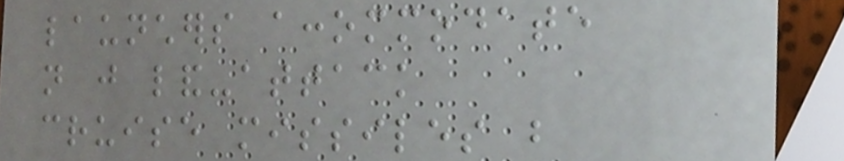launchers accommodate
not just land-attack
cruise missiles but
